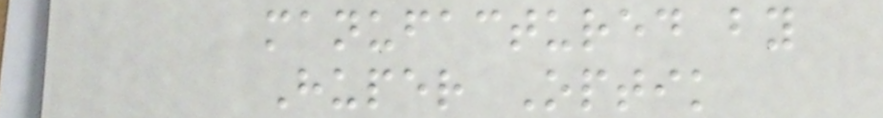manufactured by
Huper Optik
